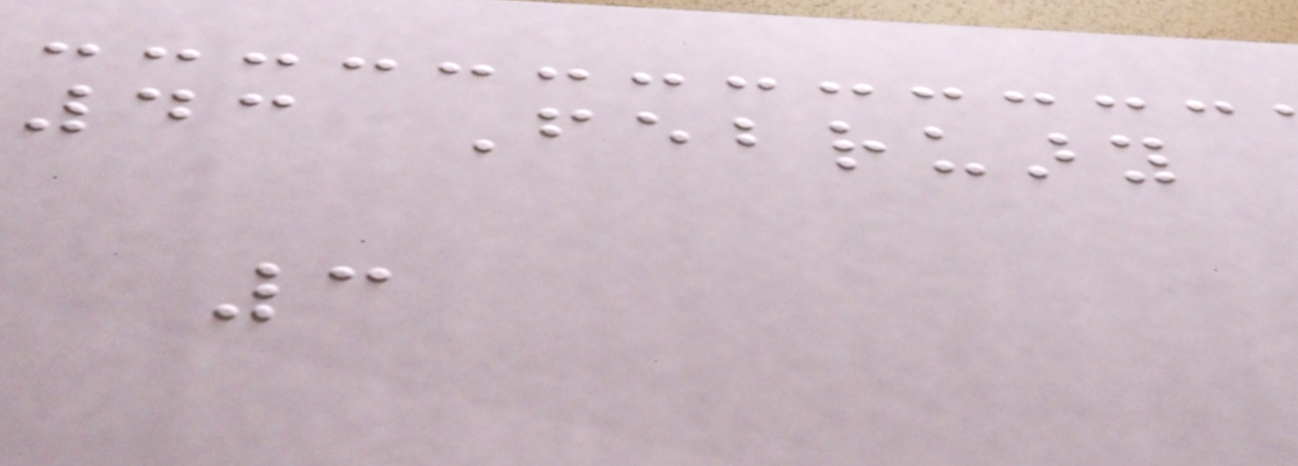43 February
3
